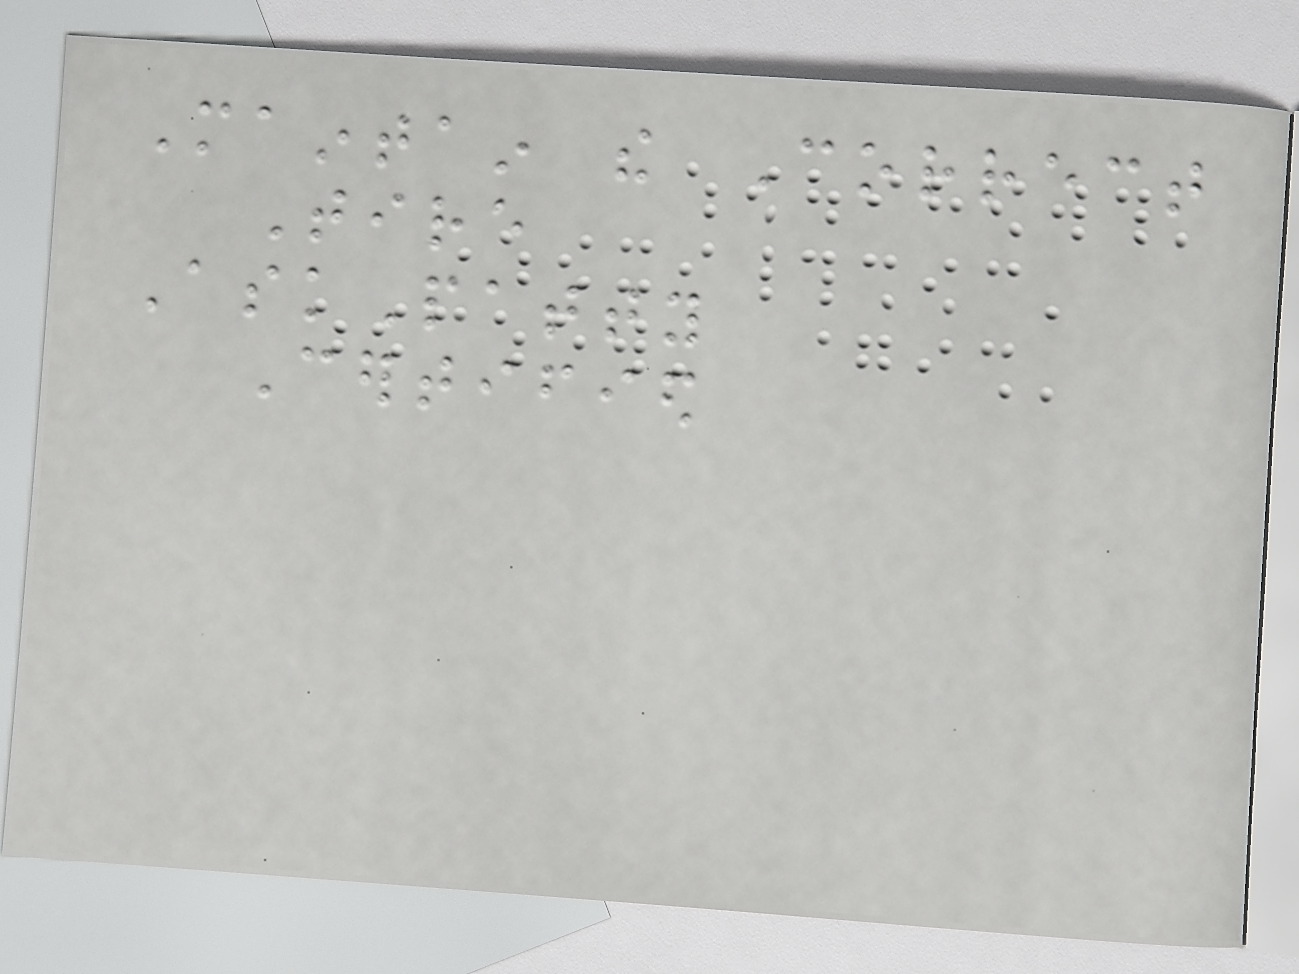Maintain the Correct
Tire
AskPatty
Certified
